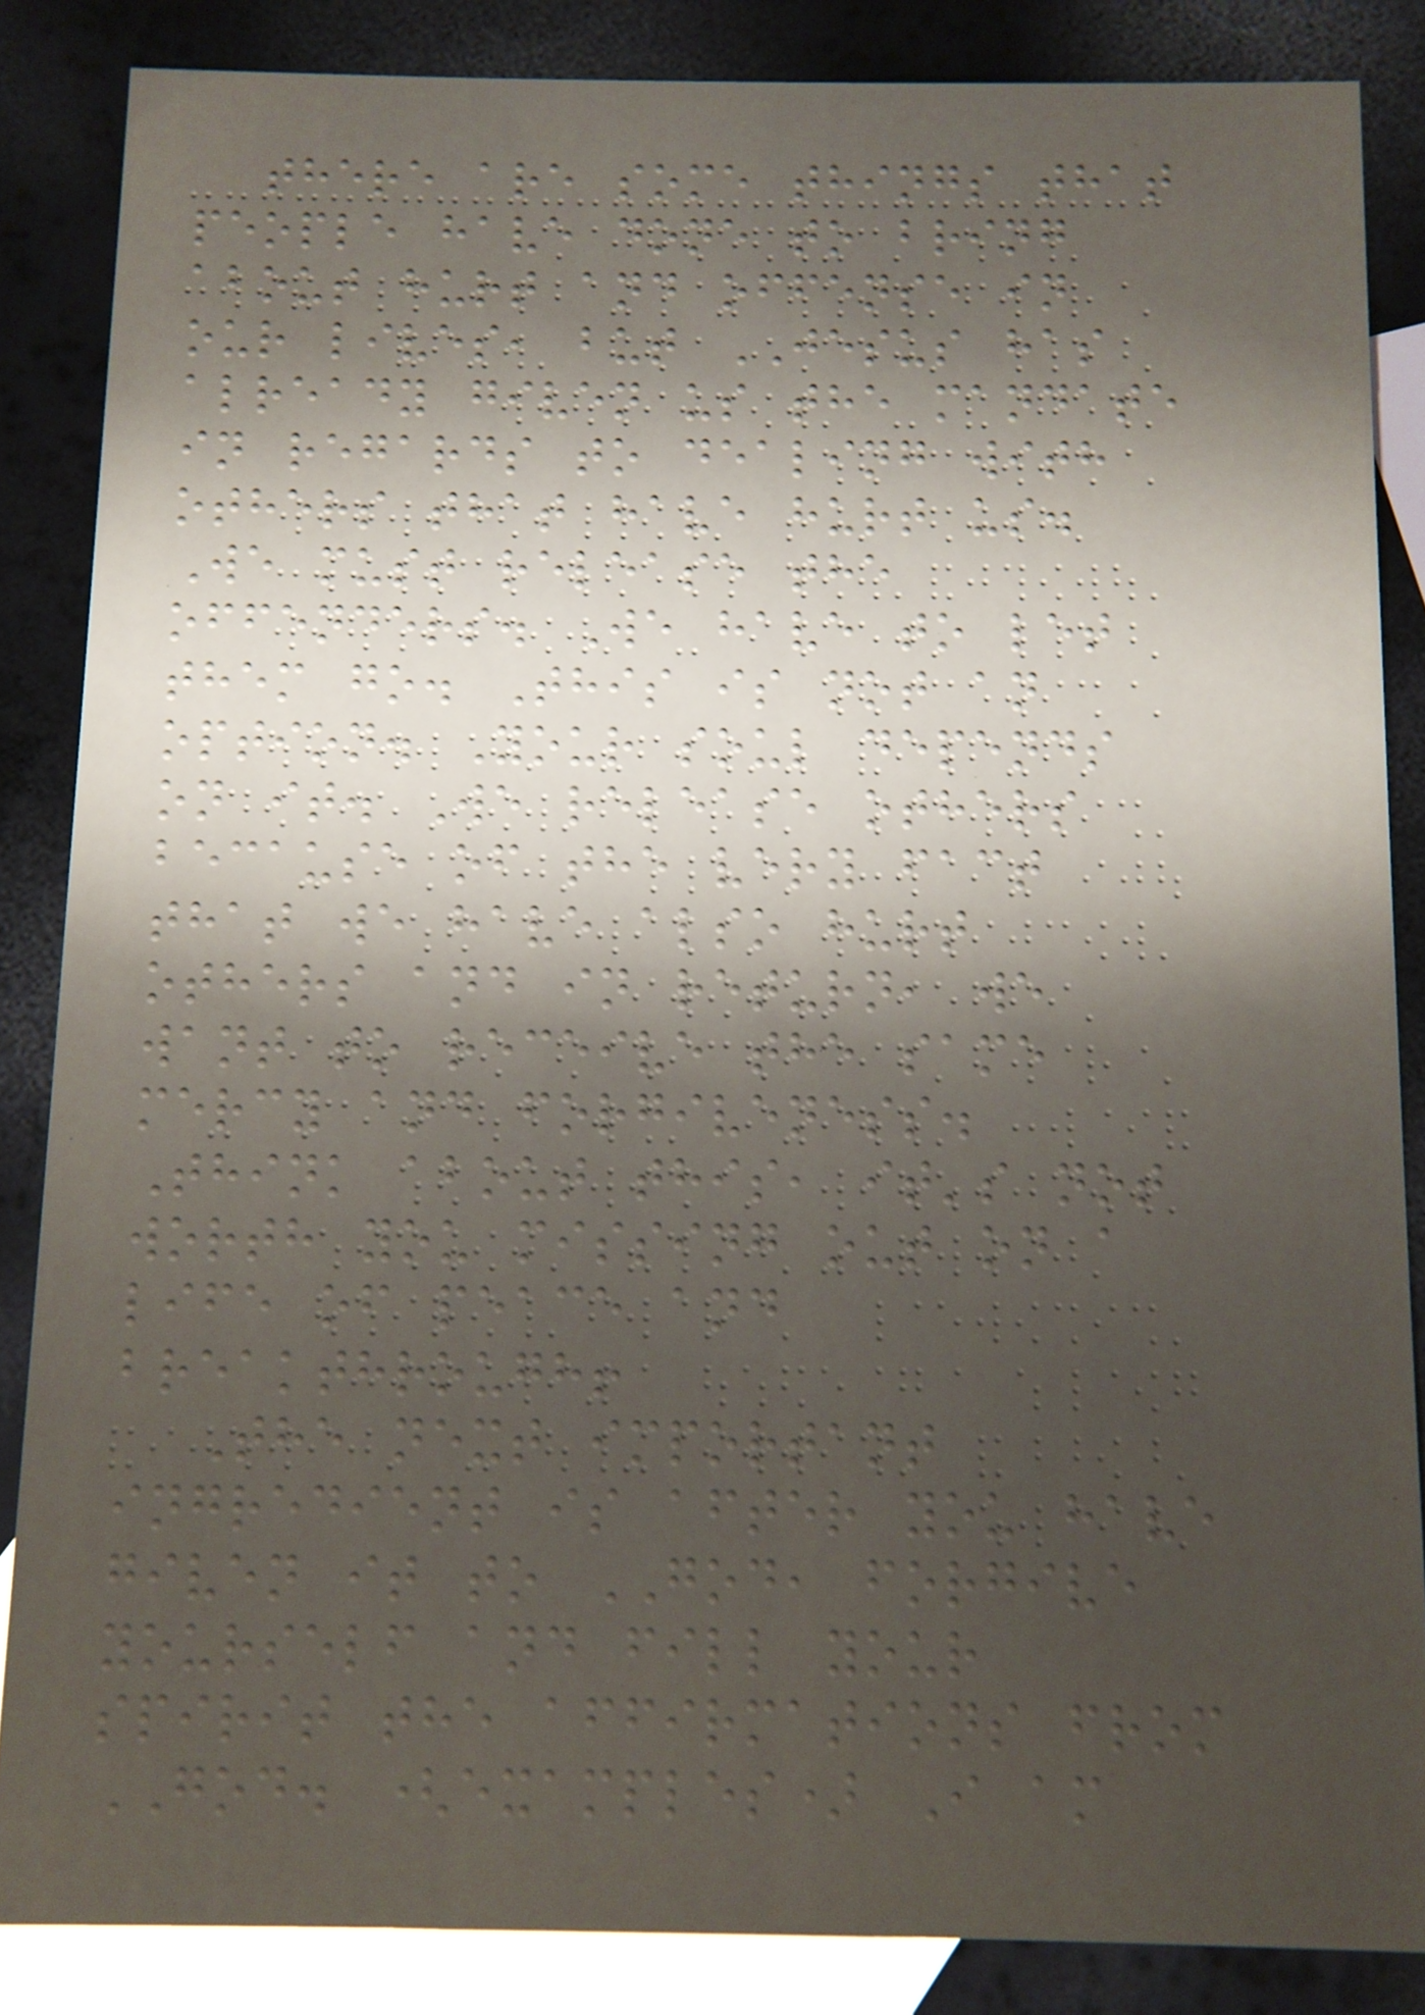there are some things that
people have done to bring
about hurt and offense in
our lives, but JESUS has
already given us the mandate
in regards to dealing with
others that have hurt us.
We must release the
offenders. We have to let
them go. This is not an
option. Your soul depends
on it. We release others
because of the very fact
that we have also hurt
others and in return, we
want to receive the same
mercy and forgiveness.
Think about this, it's not
worth you missing out on a
life of peace and
breakthrough!
The next important
ingredient is after you have
given it to GOD, forgive
yourself and fill your
spirit the affirmations from
GOD. (examples) I am
